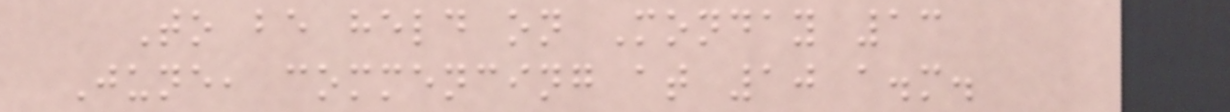To be held on Monday 13
June, commencing at 10 a.m.
